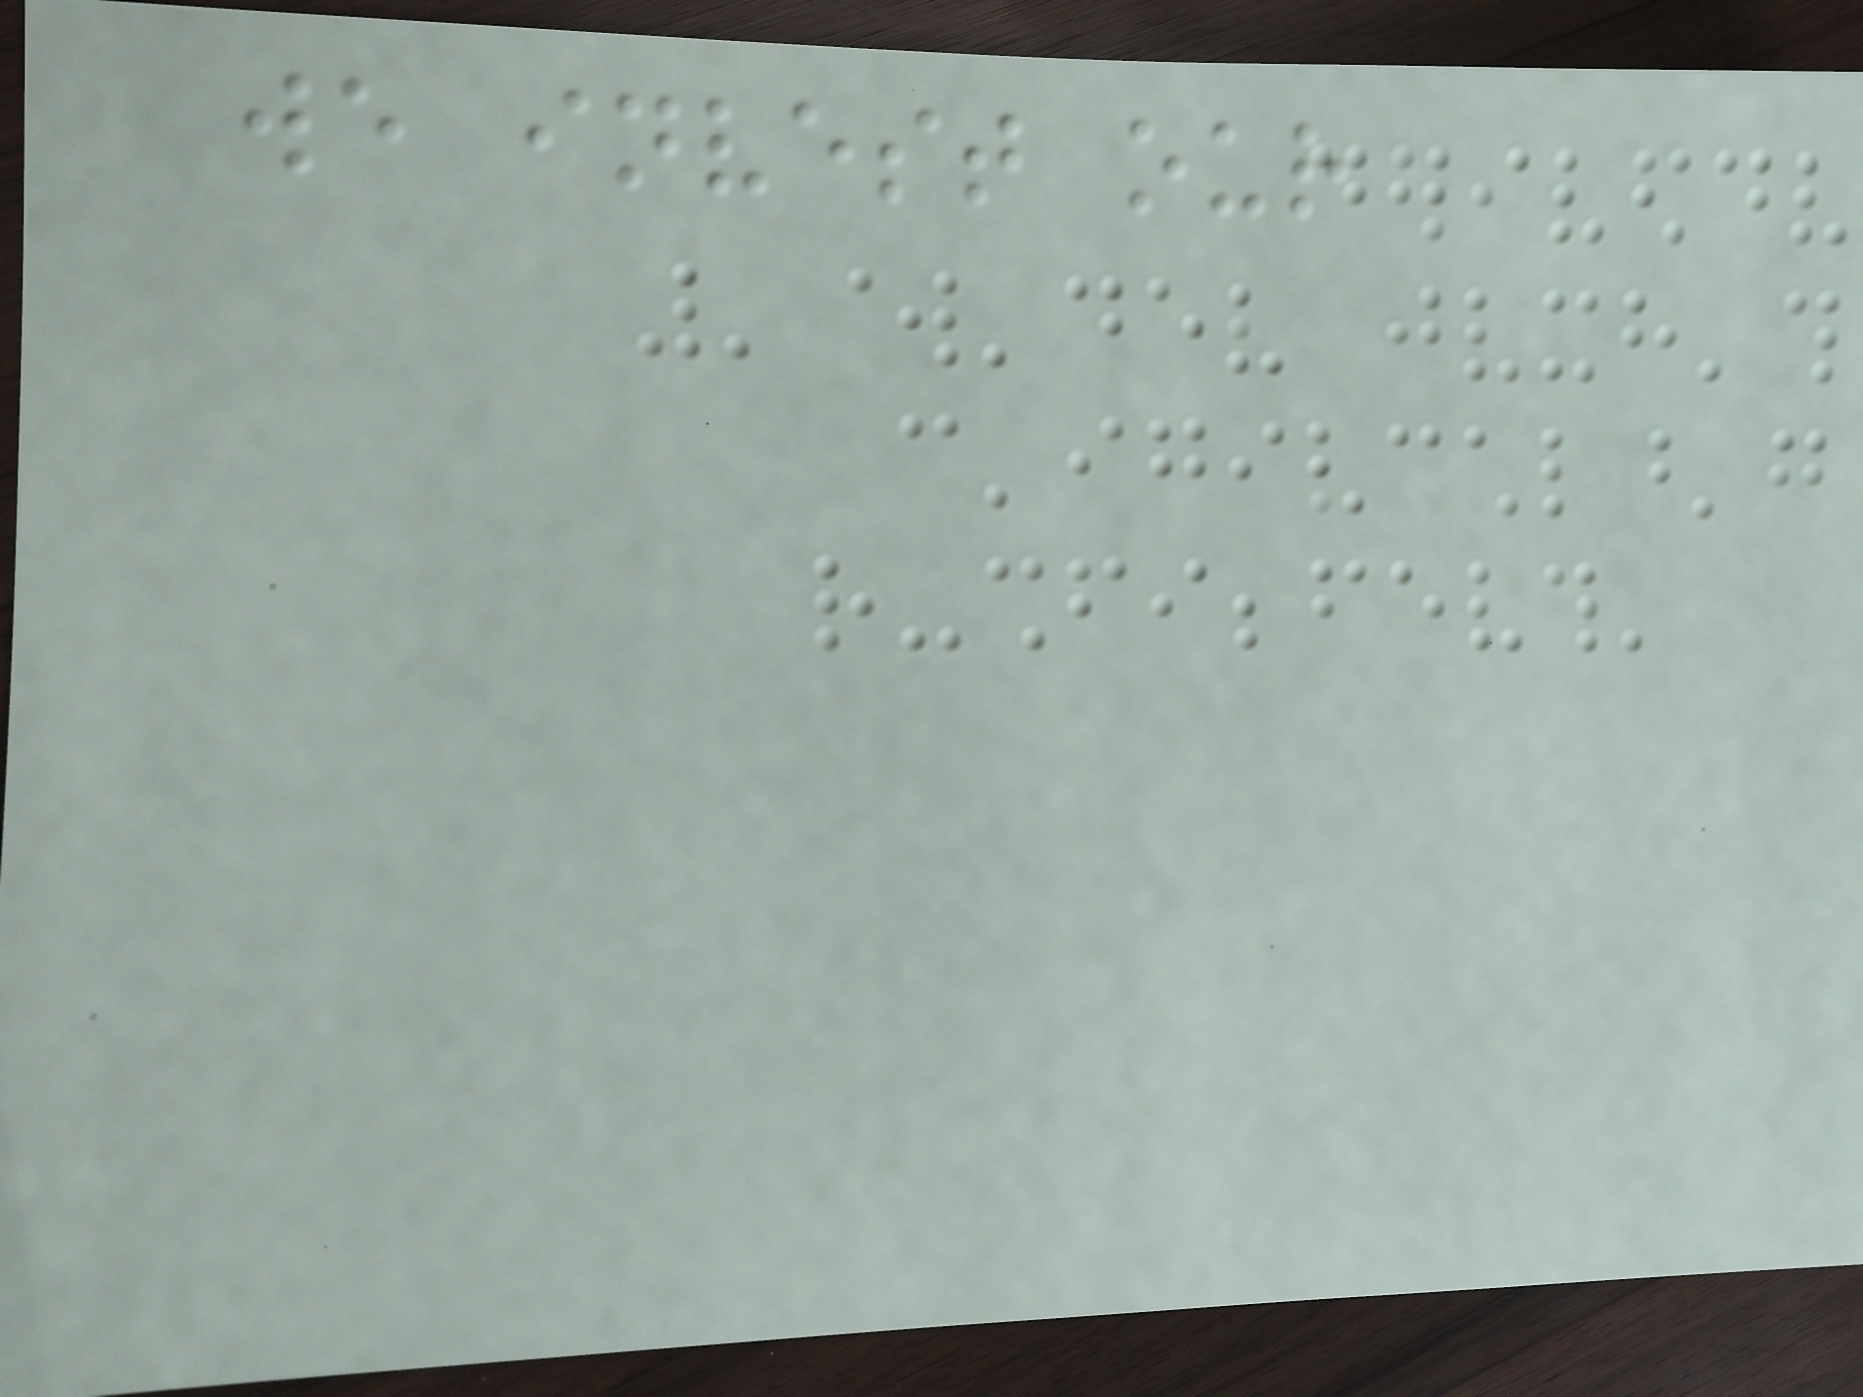we invest our
